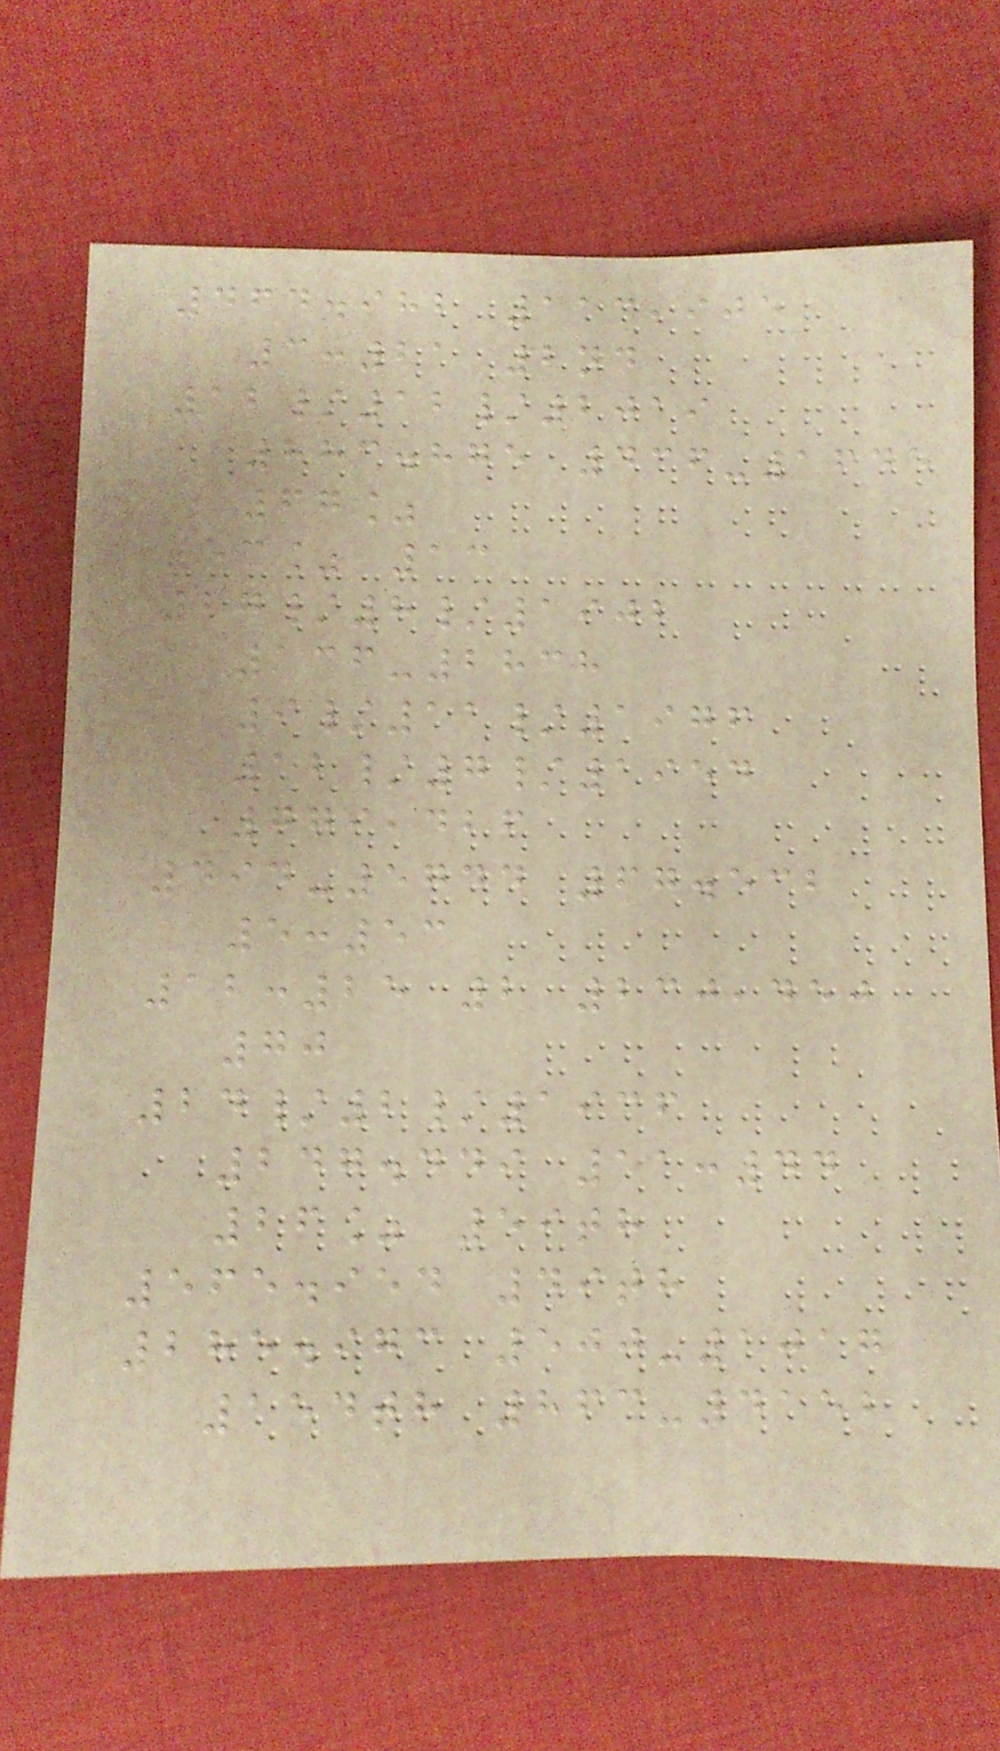464.982 113,905
3:21 2nd
12/12/2019
883.875 436-1645
67%
53% 13
27/8/1902
136-2838
9/11/1976
12/7/1954
779,426
494-5744 67.532
5:53
12:25 2 230,450
70
24/2/1936
247.449 11:44
26% 59th
565.954 49th
285.973 500-1017
154th 863-4152
